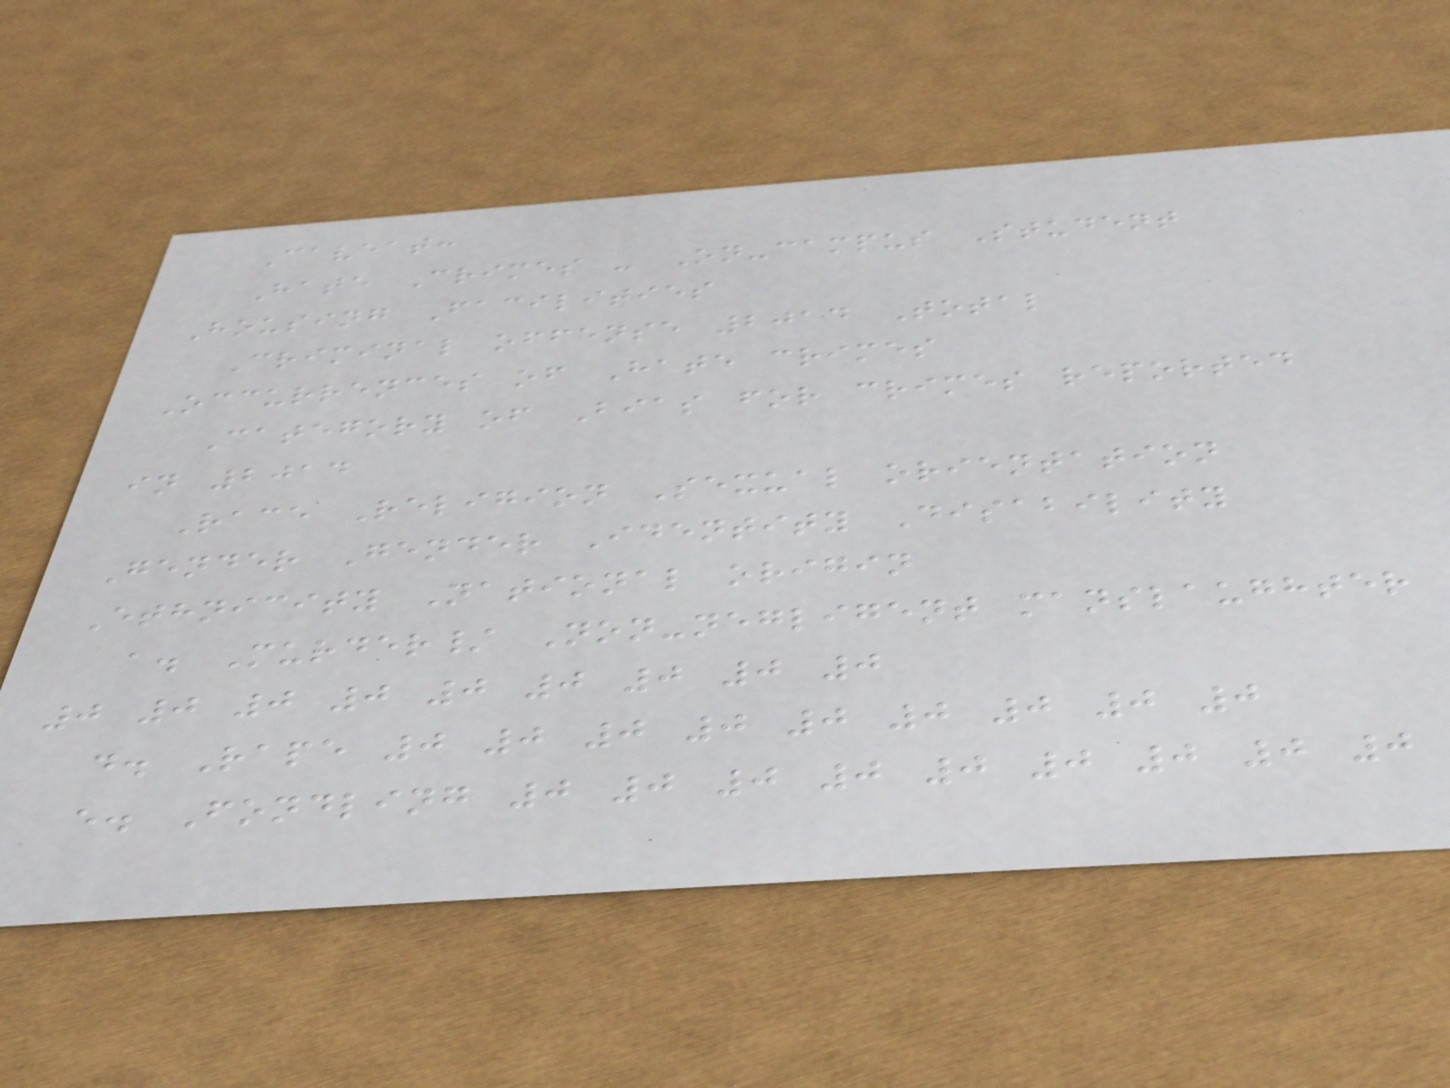Caveat:
Hate Crimes - On-campus Student
Housing Facilities
Criminal offense 2014 Total
Occurrences of Hate crimes
Category of Bias for crimes reported
in 2014
Race Religion Sexual orientation
Gender Gender Identity Disability
Ethnicity National origin
a. Murder/ Non-negligent manslaughter
0 0 0 0 0 0 0 0 0
d. Rape 0 0 0 0 0 0 0 0 0
e. Fondling 0 0 0 0 0 0 0 0 0
